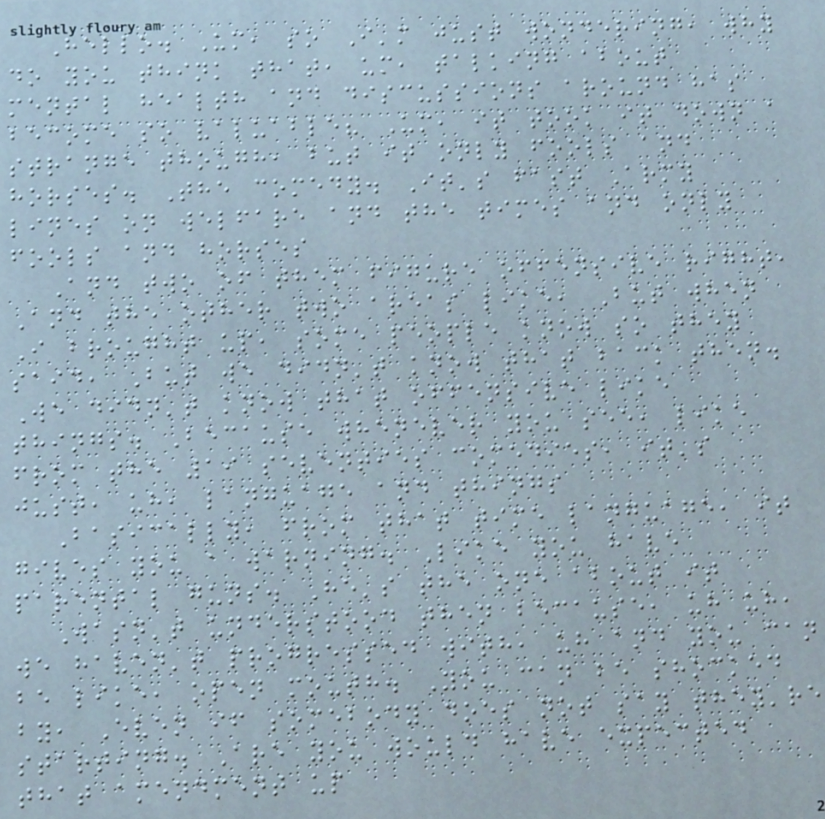Hello. Um, so I'm just wondering, why
do you think that, um, talking about
mental health and discussions around has
become so valuable? Um, it took it down a
strange though, but it only fools and
horses. The comedy. It's fast Army
lines on welfare and the times and only
fools and horses
And two of them figure offensive right,
And the other two areas like, But when
I brought up, some people know so they
said, But we didn't know that back then.
We didn't know that offensive like
things. Because whenever you see, like
from the 19 seventies comedies, it's
just, uh, language and things
Basically, from that time language, it
gives you a warning. Like you have
parental guns. He's the one about it
Wasn't understood then because, uh uh,
we haven't progressed with, uh and you can
be like, open mouth. You can be shocked
by, Even if somebody does not say they're
starting. Are you would have expected
that amendment up
